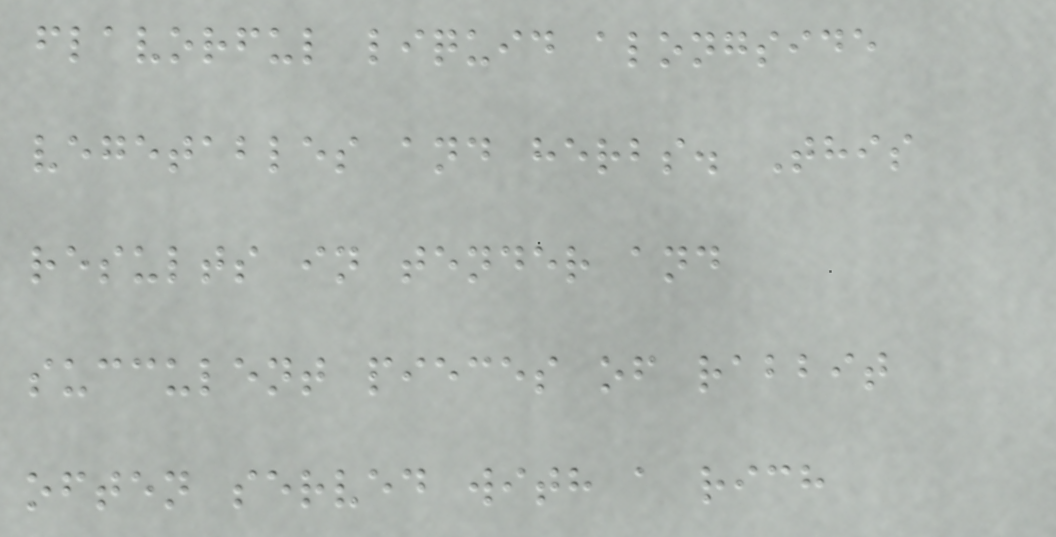flavorful liquid alongside
vegetables and herbs. This
results in tender and
succulent pieces of rabbit
often served with a rich
